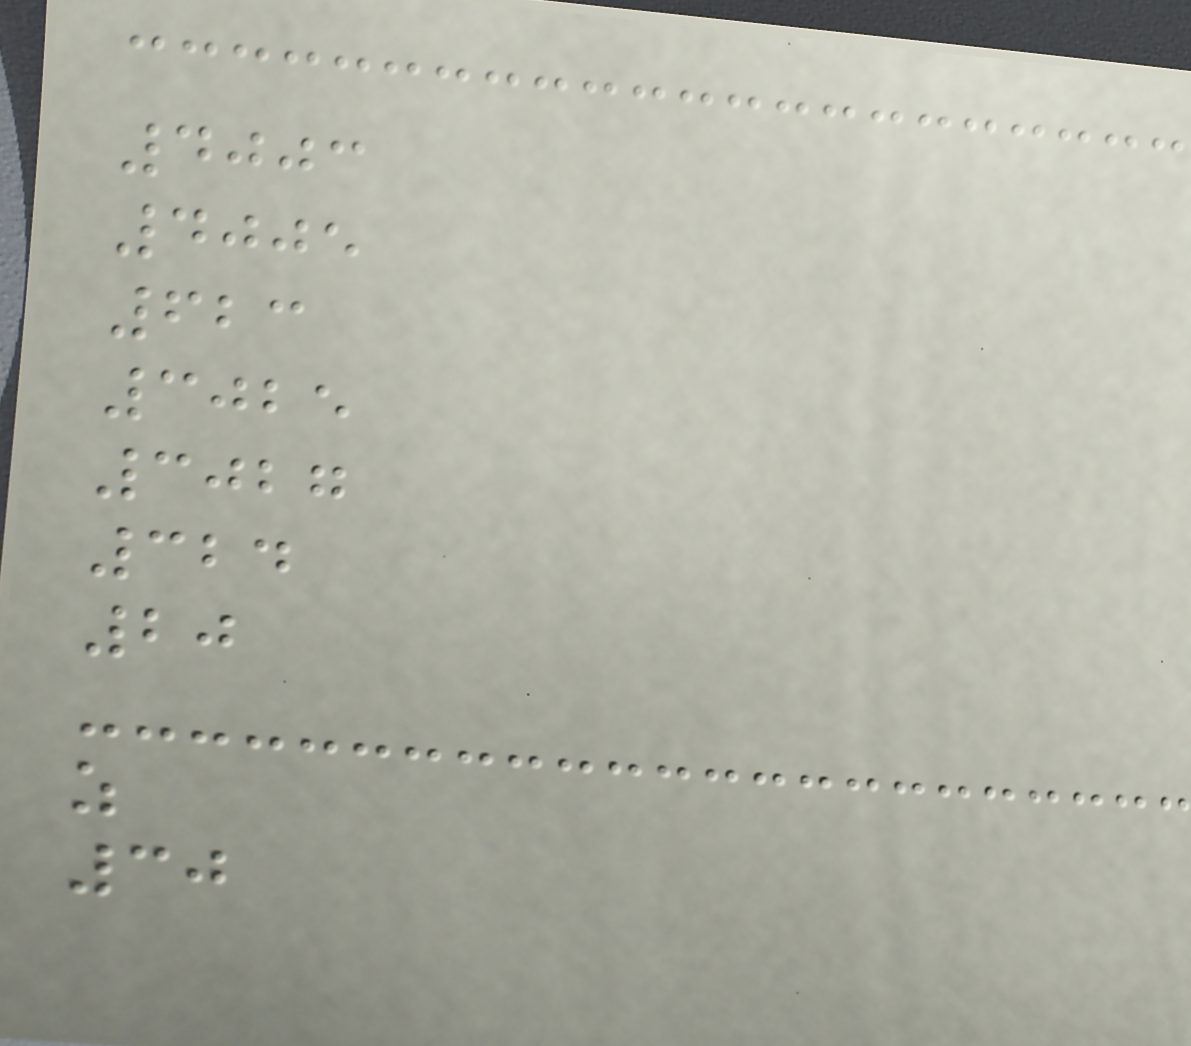4003
4005
623
3025
3027
324
20
z
30
